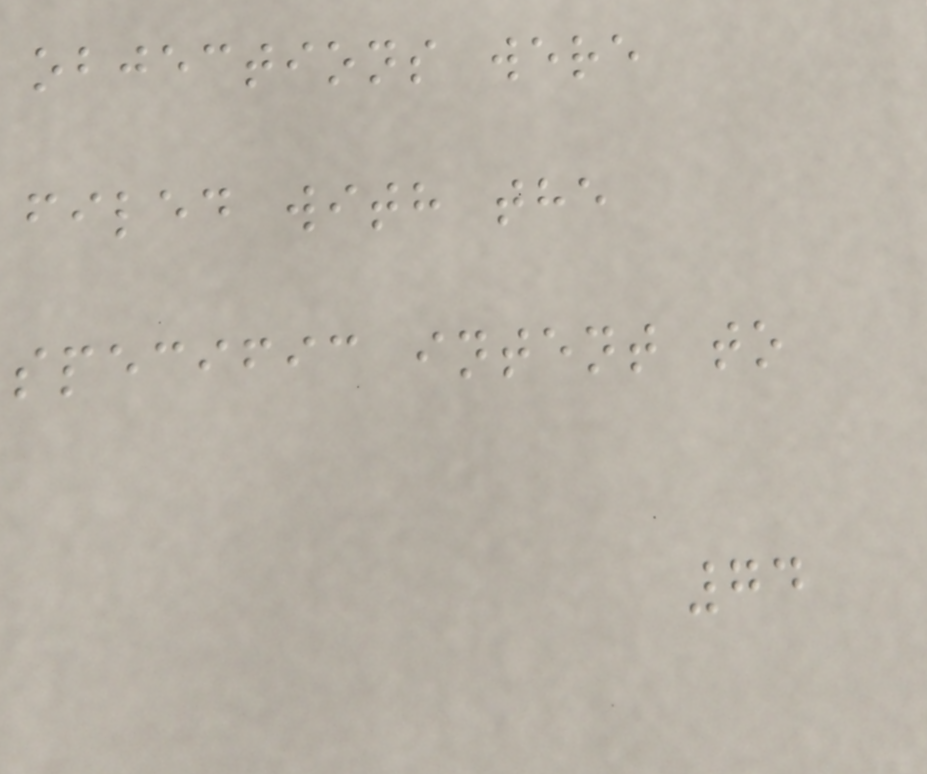objections were
filed with the
specific intent to
74
